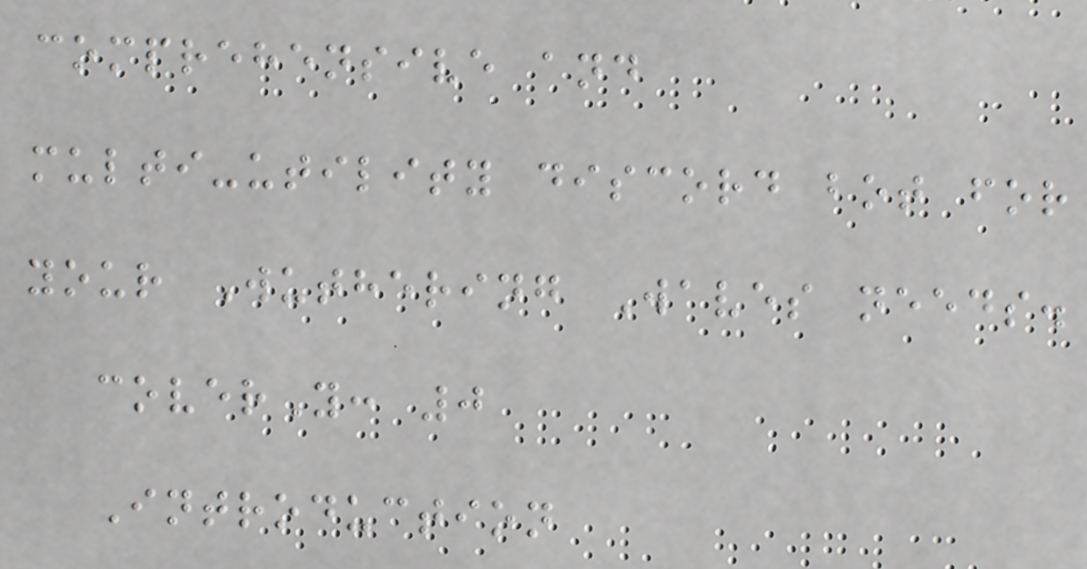comprehensive and
multi-utility discord bot for
your Wuthering Waves needs.
coverY: 0
Introduction
